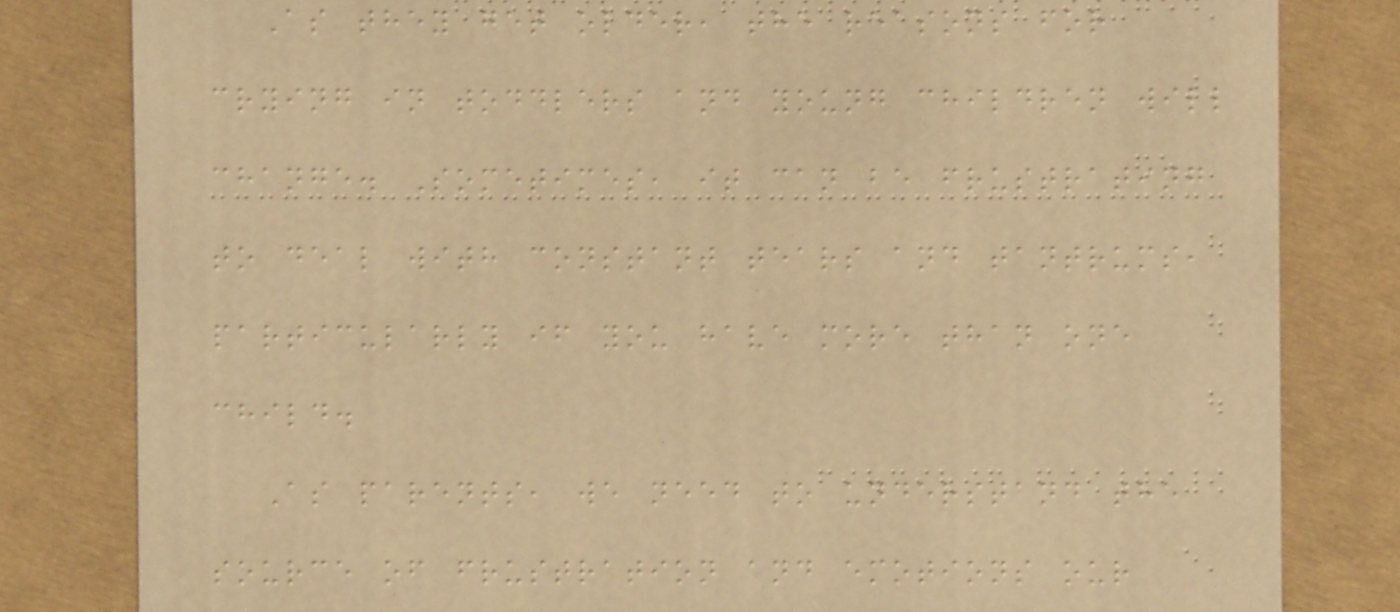As they get older, the reasons for
crying in toddlers and young children will
change. Sometimes, it can be frustrating
to deal with constant tears and tantrums,
particularly if you have more than one
child.
As parents, we need to understand the
source of frustration and emotions our
